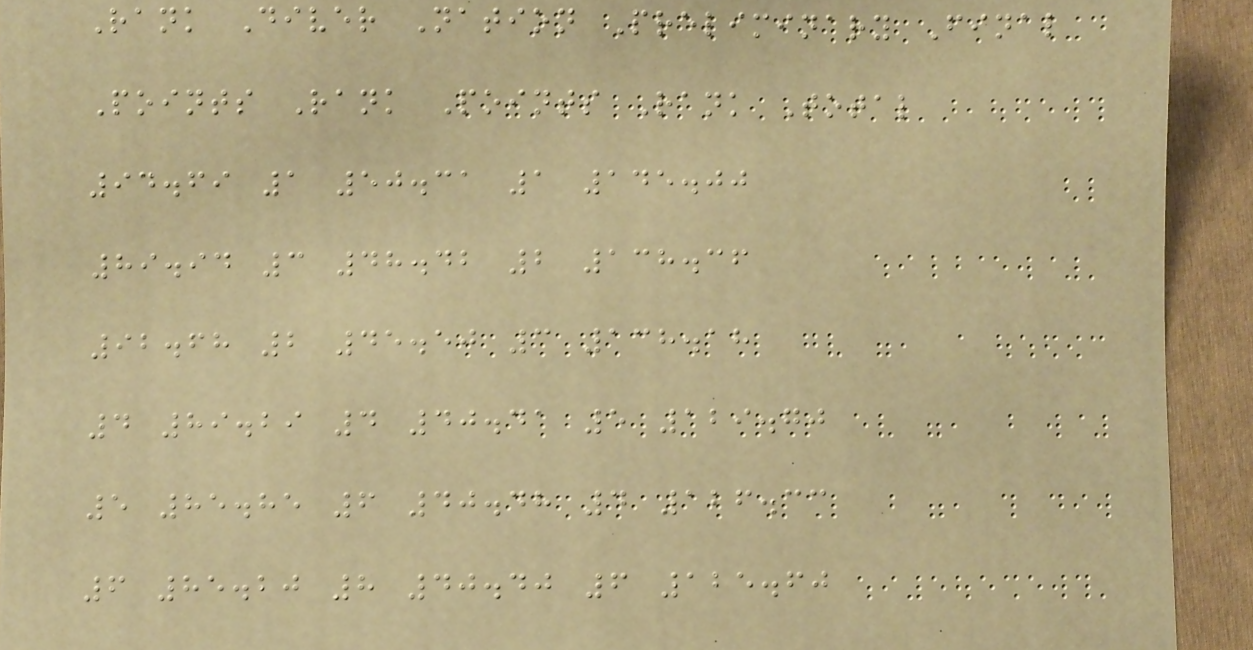Rank Diver Nation Preliminary Final
Points Rank Points Rank Total
94.69 1 50.31 1 145.00
89.94 3 48.42 2 138.36
92.68 2 45.50 3 138.18
4 89.29 4 40.41 5 129.70
5 85.85 6 40.48 4 126.33
6 85.20 8 40.40 6 125.60
